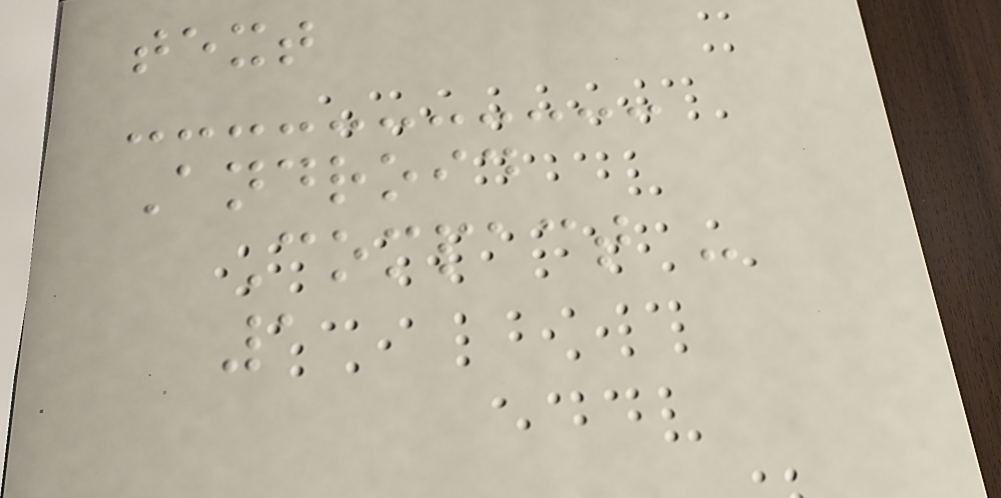text
Android
Compact -
1
